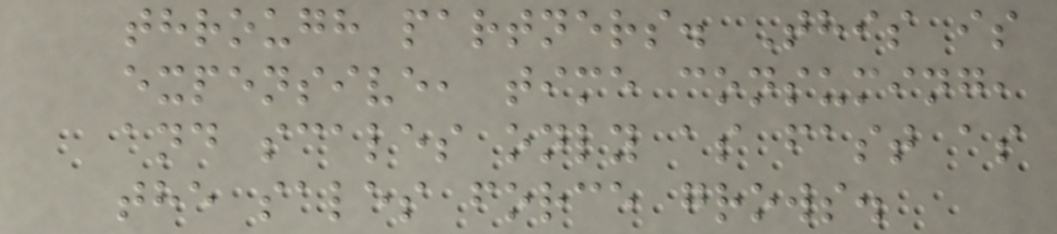through partners. This is
expensive, time consuming,
and scales only as fast as
the sales force grows.
